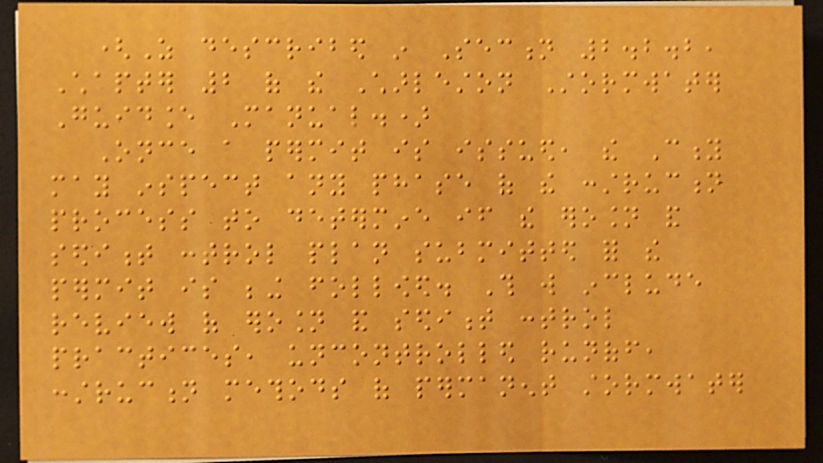(As described in Section 2.2.2,
Chapter 2 of the Charleston Stormwater
Guidance Manual.)
Once a permit is issued, the City
may inspect any phase of the construction
process to determine if the erosion and
sediment control plan submitted for the
permit is being followed. This will include
review of erosion and sediment control
practices, uncontrolled runoff,
construction methods of permanent stormwater
